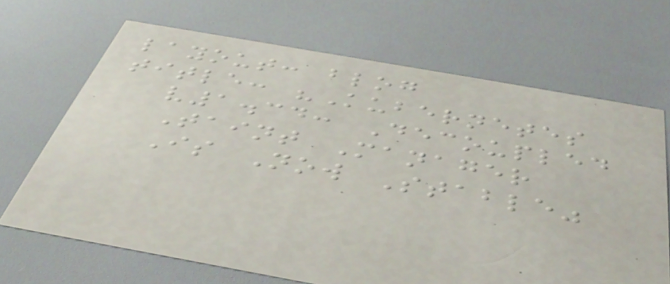layout: blog
title: "Kubernetes
v1.34: Decoupled
Taint Manager
Is Now Stable"
